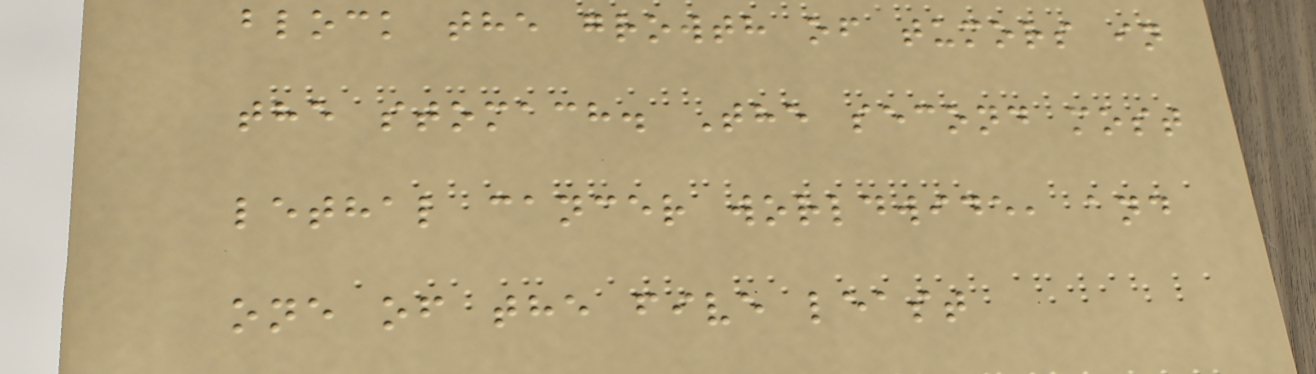block the growth of tumors in
the stomach. The second most
lethal cancer worldwide, and
one of the five least
